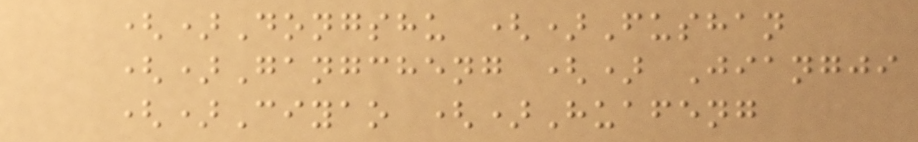()Dongshu ()Fushan
()Gangcheng () Jiangji
()Ciyao ()Huafeng
